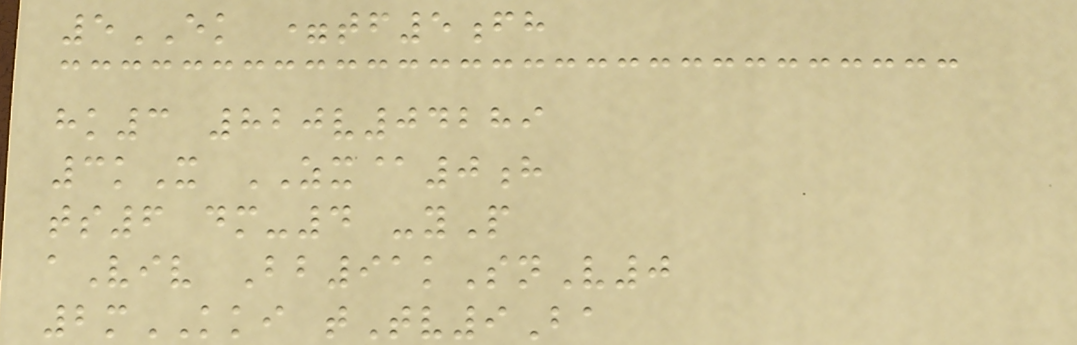5EK =tf5fh
hk3 820v04289
3kX ZX@0h
ts6 dm-4 -yP
aViv Bb91kSnV0
2mKKI tTv9Ba
